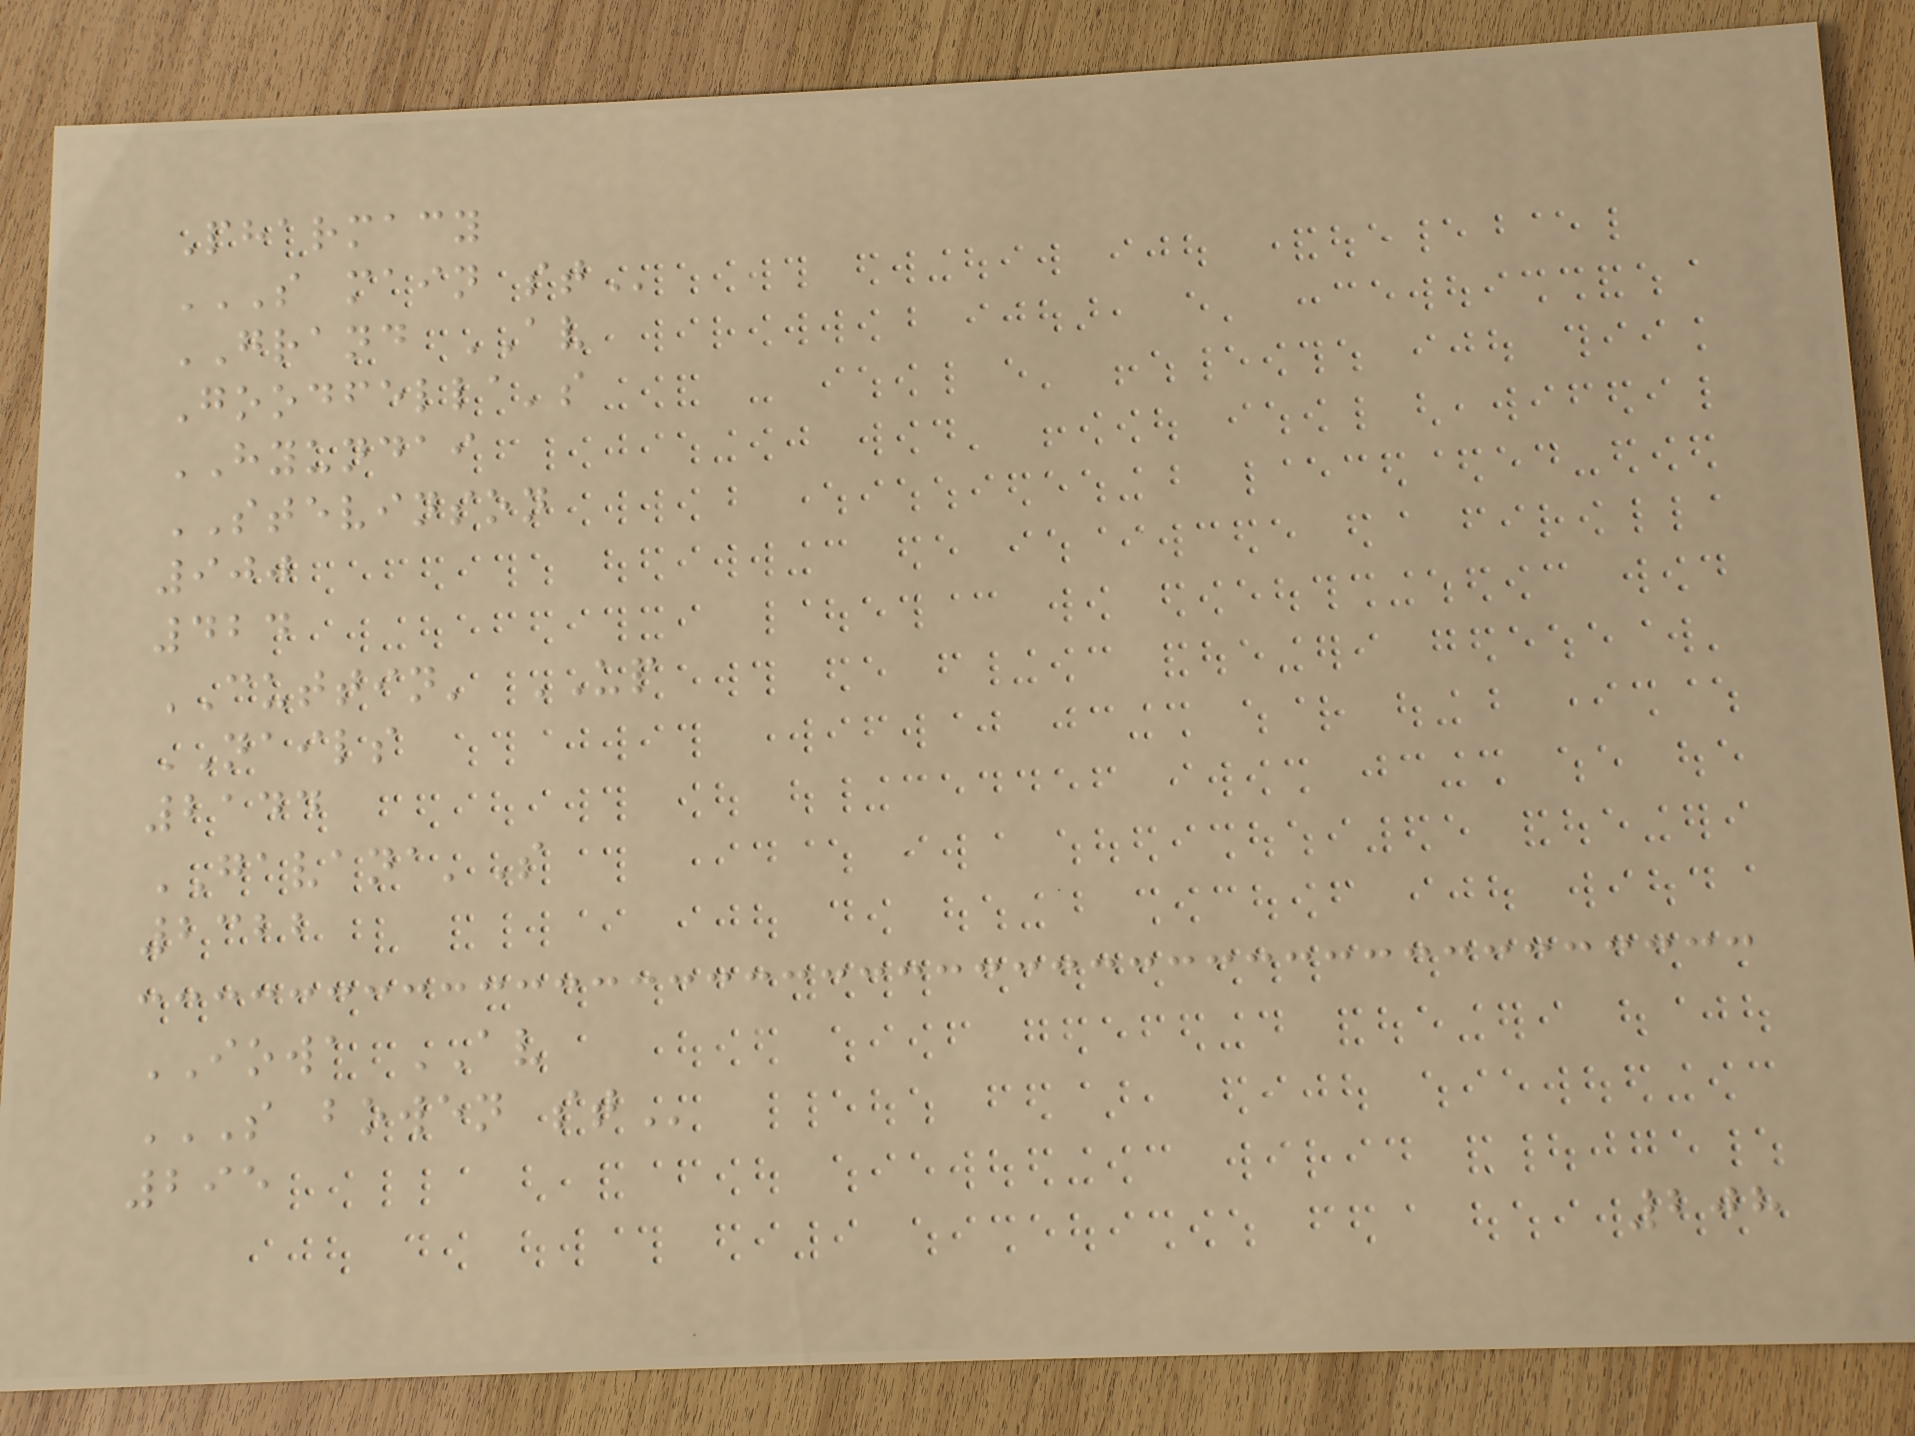Pharmacy
S MAIN ST
GRAND AV
Goodfella's
HYUNDAI
STEVINSON
900
424
CUTTIN' UP
NAILS
2144
GAVANA'S
2322
IOWA AV
S BOWEN ST
295
208
